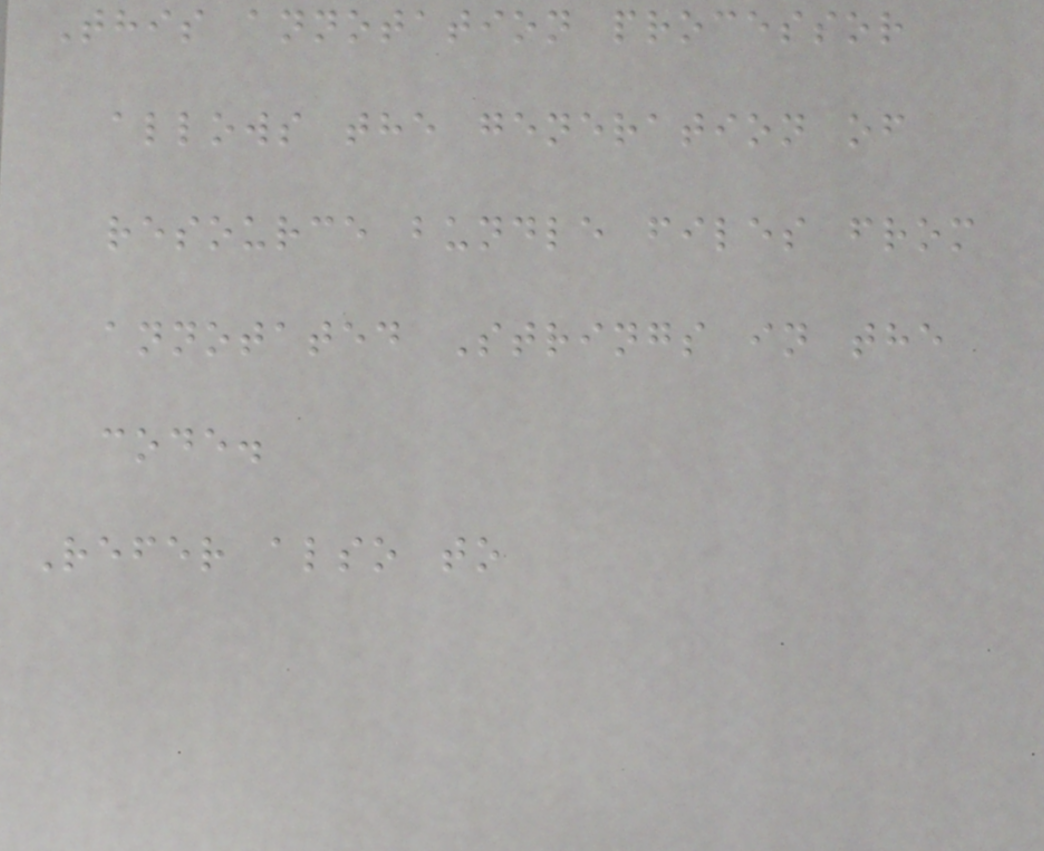This annotation processor
allows the generation of
resource bundle files from
annotated Strings in the
code.
Refer also to
